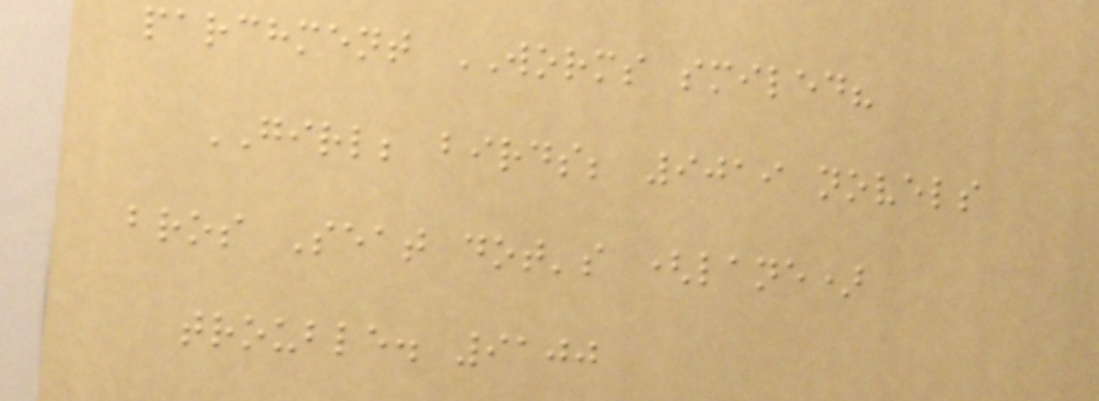parchment WORMS smiled?
GIRL; birds; 9019 novels
bros Seat dot's (lane)
trouble. 9100
